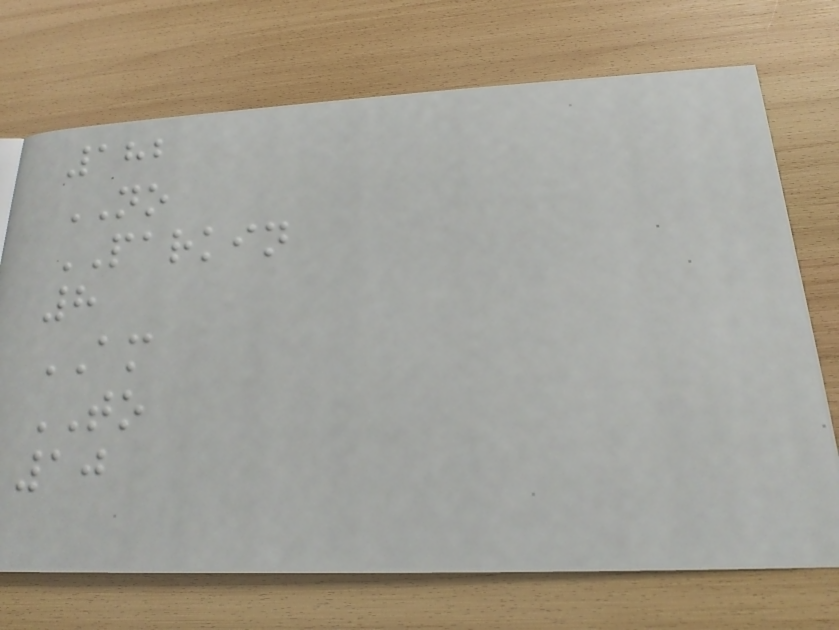182
NO
PARKIN
8
AM
TO
10
